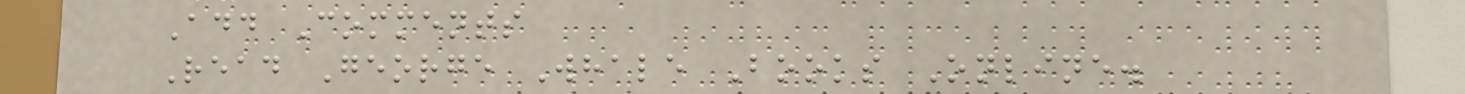Add Comments
Read George Whale Books Online.
